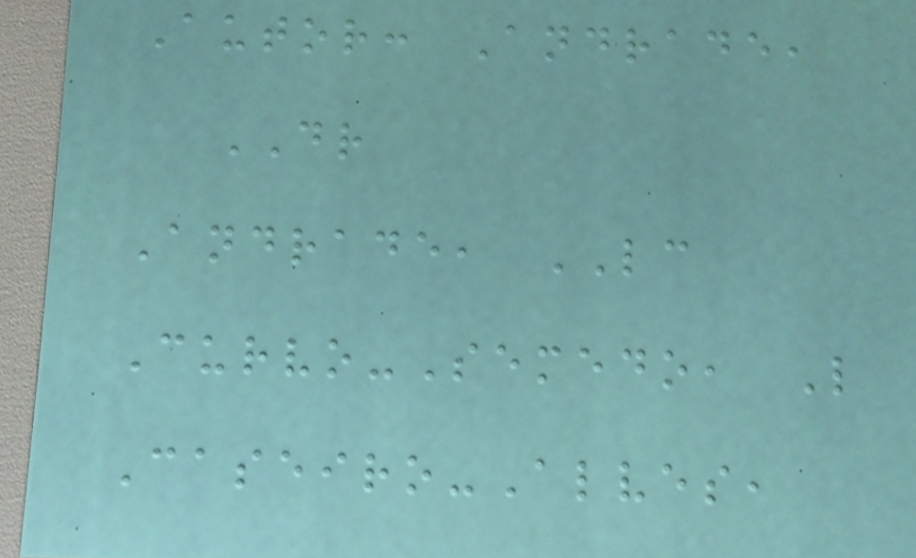Autor: Andrade,
DR
Andrade, LC
Curvo-Semedo, L
Caseiro-Alves,
